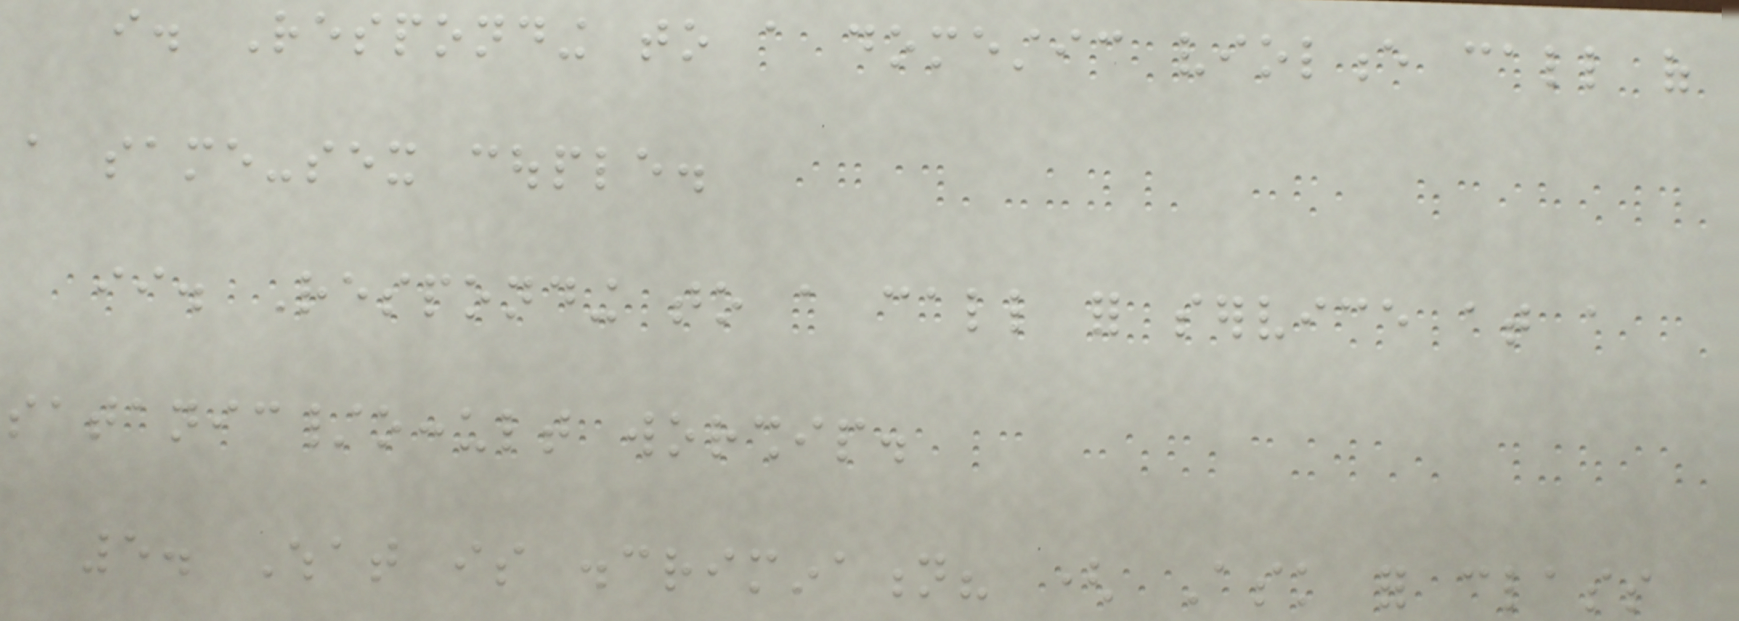i. Responding to a domestic violence call of
a same-sex couple.
ii. Responding to a call for service at a
satanic/occult worship.
5. What is discrimination? ( Ask for class
